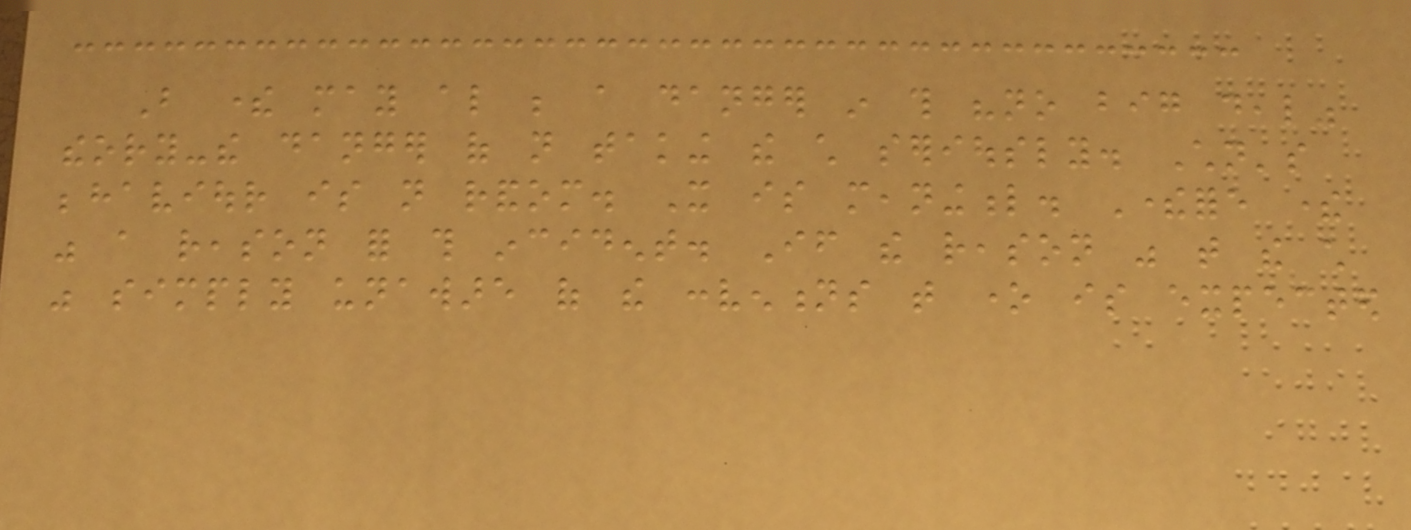But there may also be a danger in this "no big deal"
theory-the danger of not taking the child seriously. Children's
behaviour is not random. It is meaningful. Therefore there
was a reason for this incident. If the reason was that the child
was simply unaware of the conventions that one is expected
